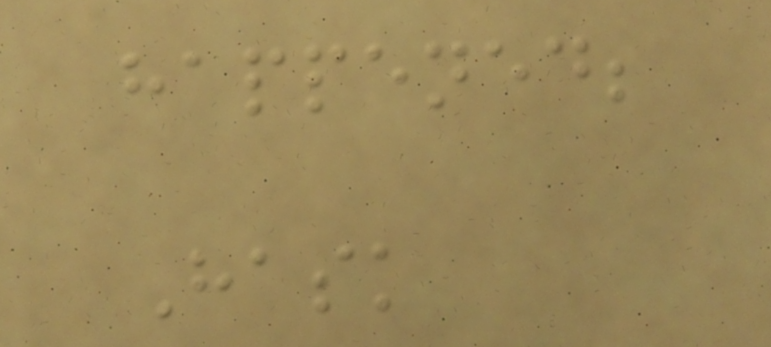happened;
Hask
